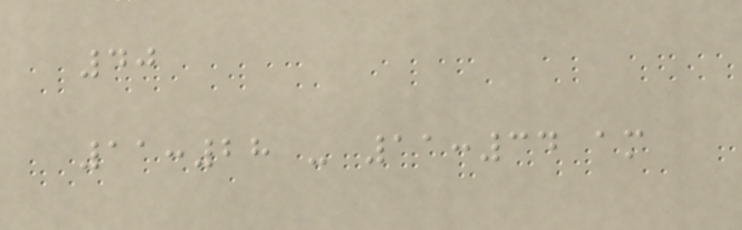40
11:28 - 11:34 am
